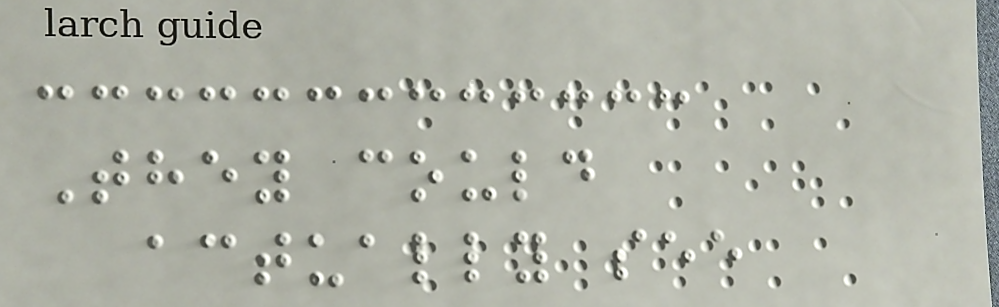They could
actually see
